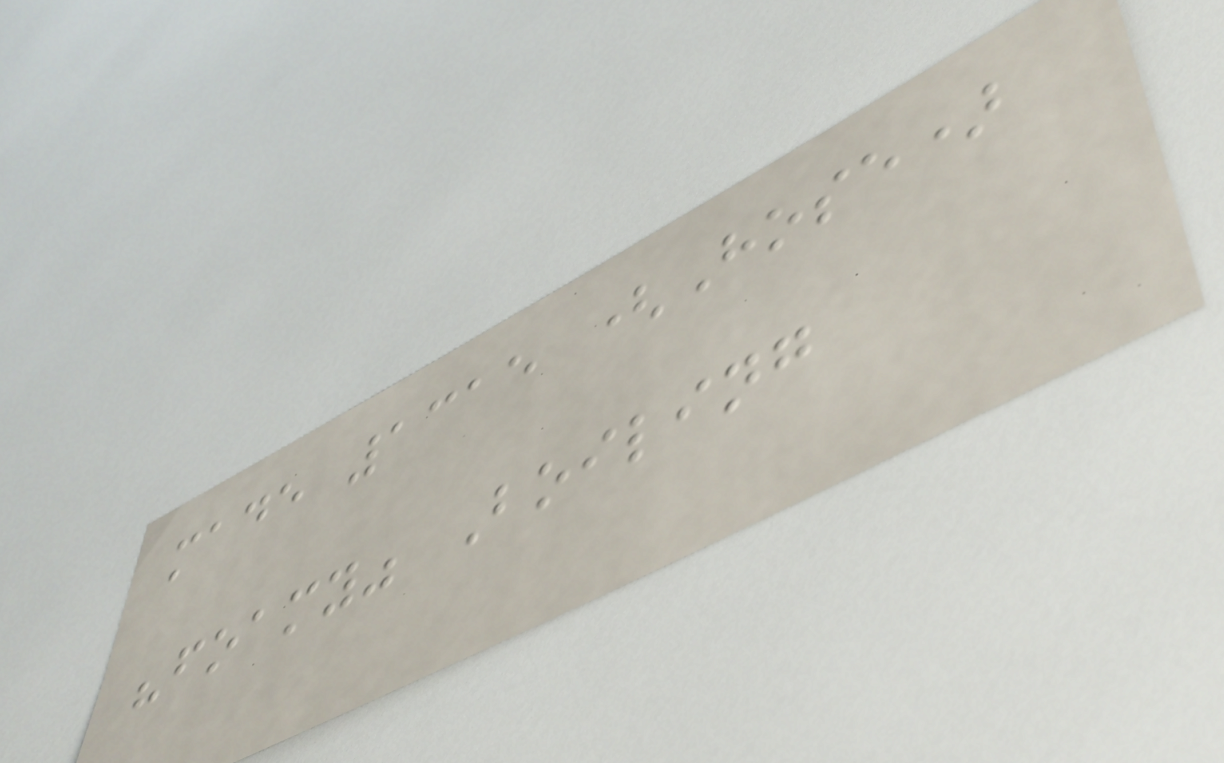made 1315 (Hose)
"foamy" Boiling
